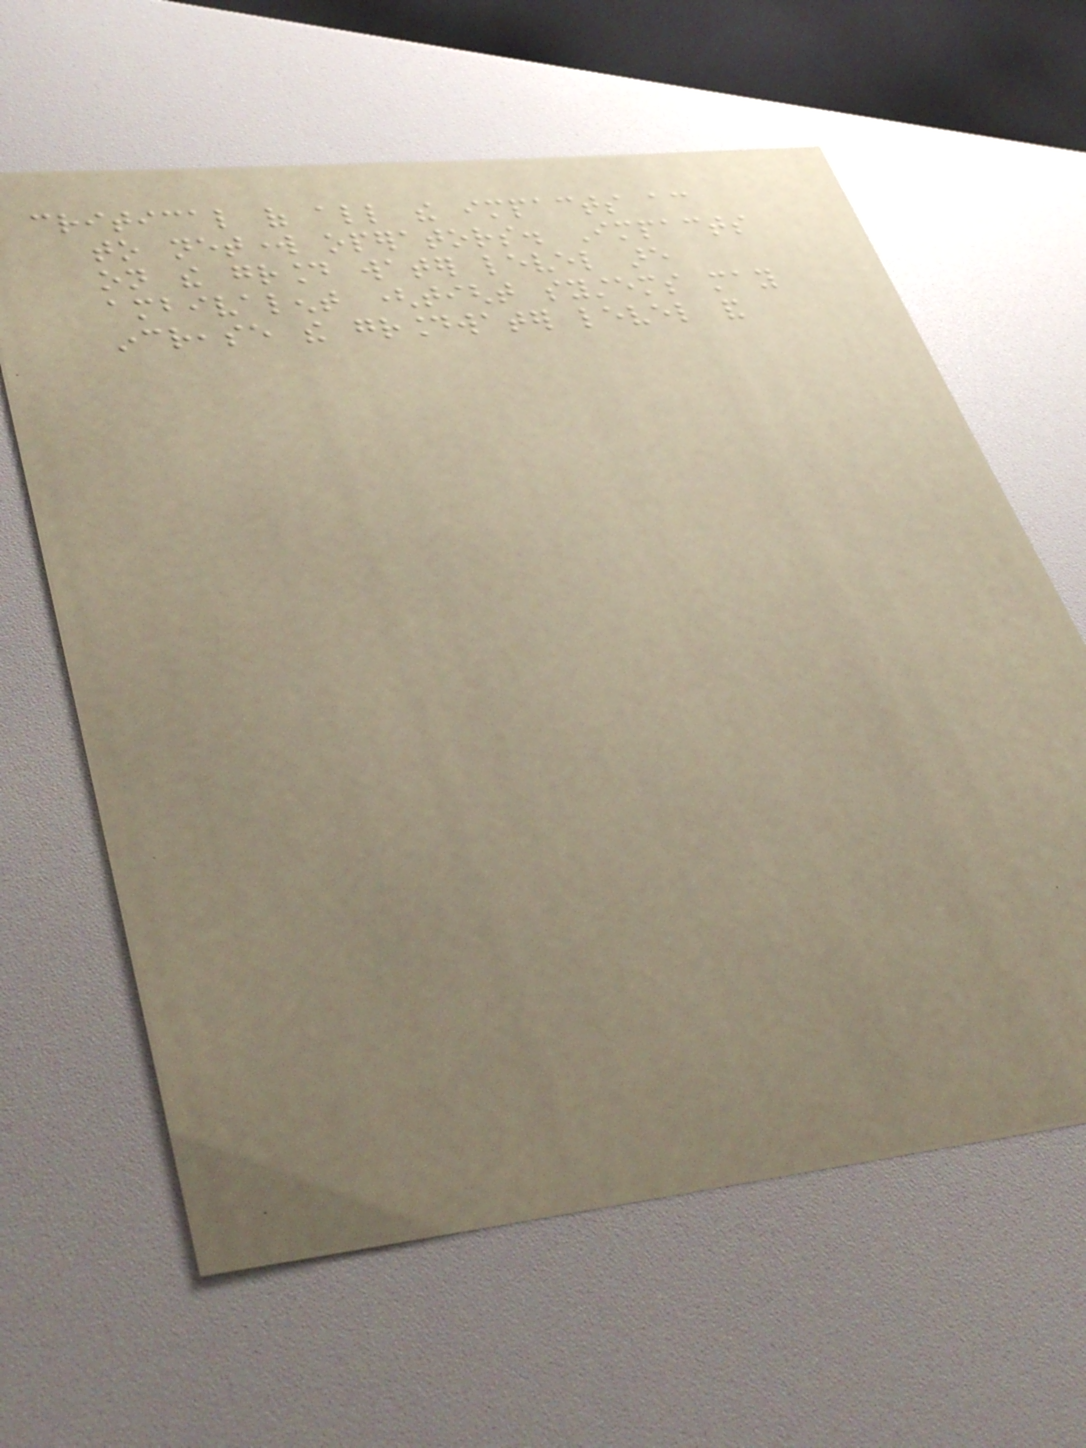critical of all the impacts according
to network operators. Impacts
on the ground water level are
ambivalent (tight systems may
increase the groundwater level and
